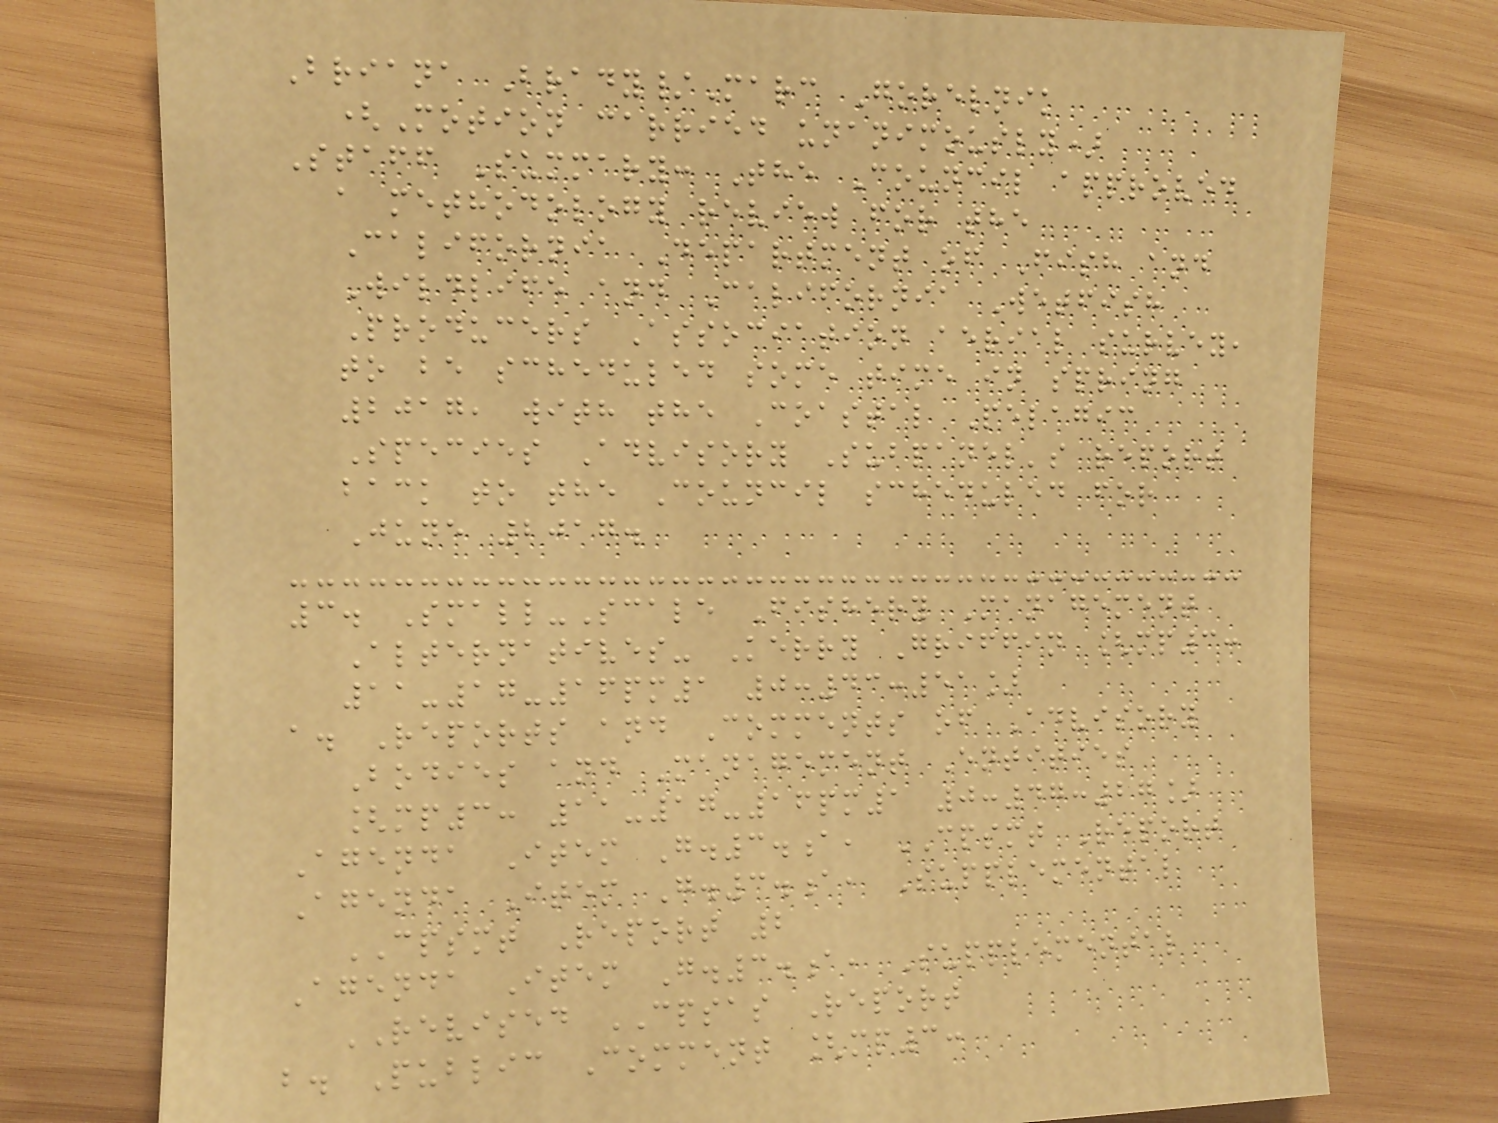Briana Brady/Marc Gorelnik
(Motion carried unanimously)
Staff Summary: The Council approved
a methodology review for the
California Department of Fish and
Wildlife and California Wetfish
Producers Association aerial survey,
to be scheduled some time in spring
2017, with the Coastal Pelagic
Species Advisory Subpanel's report
back to the Council scheduled for
June 2017.
3. Small-Scale Fishery Management
Alternatives- Kerry Griffin [mp3:
11-17-16pm1 0:43:51]
a. Reports and Comments of Advisory
Bodies and Management Entities
[mp3: 11-17-16pm1 0:47:27]
Agenda Item G.3.a, CPSMT Report
Agenda Item G.3.a, Supplemental
CPSMT Report 2
Agenda Item G.3.a, Supplemental
REVISED CPSAS Report
b. Public Comment [mp3:
